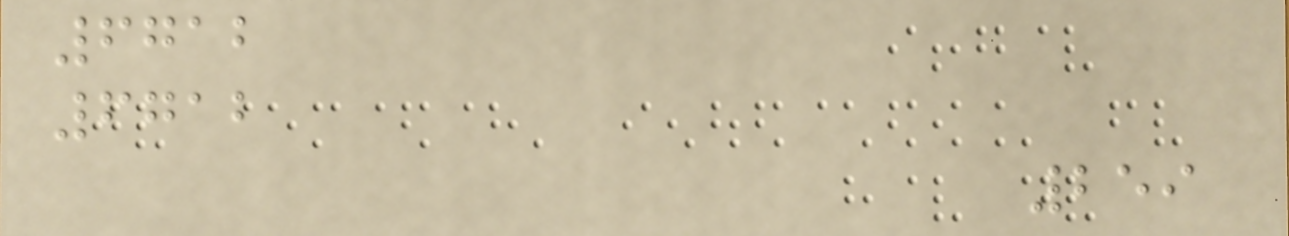6712
6712
259
